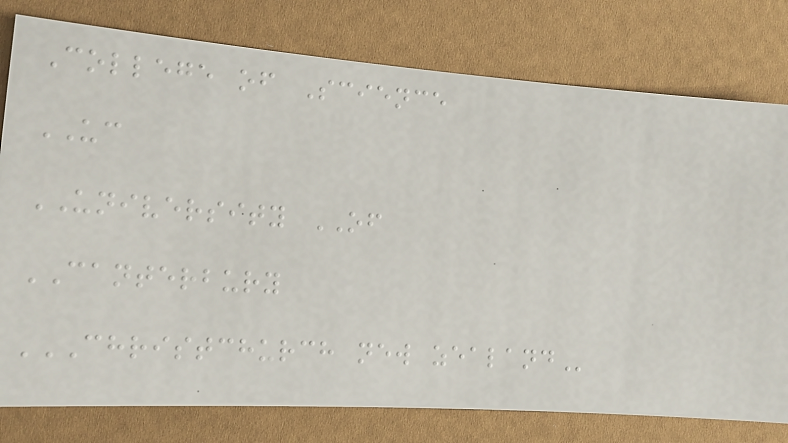College of Science
UC
UNIVERSITY OF
CANTERBURY
CHRISTCHURCH NEW ZEALAND
